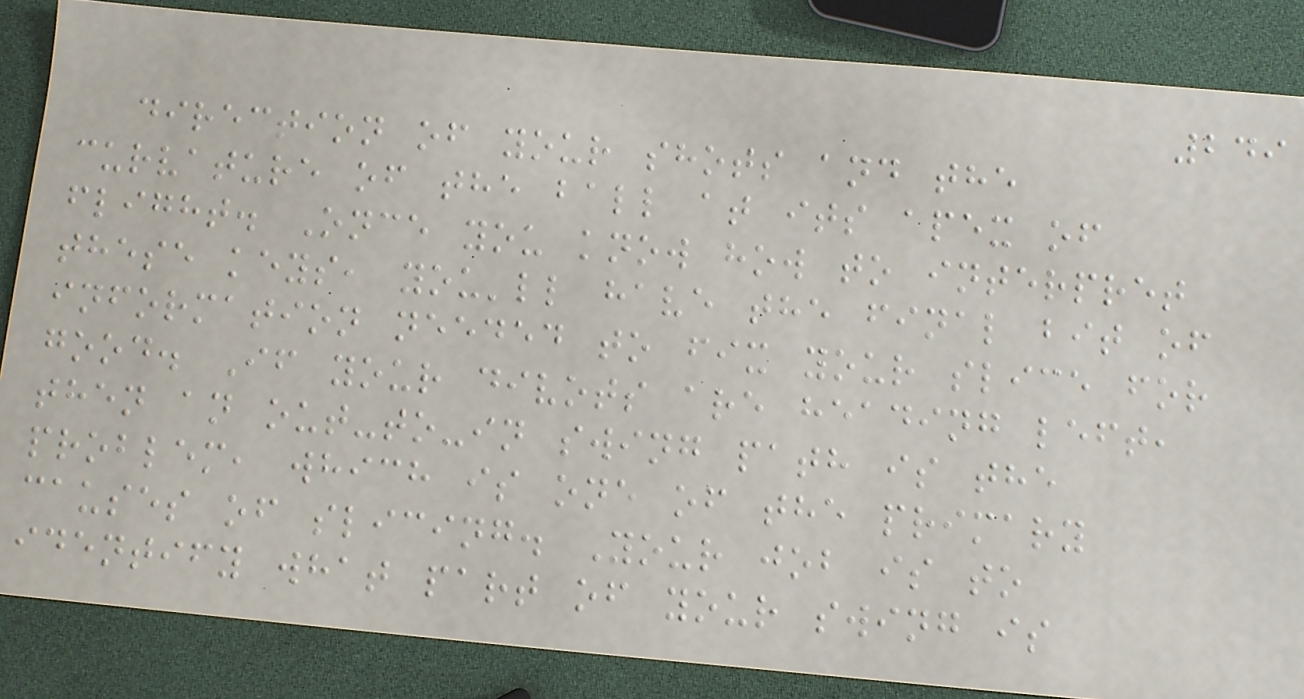249
direction of your shots and the
curvature of the ball at its apex of
flight. Once you know how to interpret
these keys, you'll have the final bit of
information needed to fix your slice for
good. If your divots are heading left,
then an out-to-in swing path is the
problem, which is one of the primary
causes of slicing. Your job is to
identify what part of your swing is
